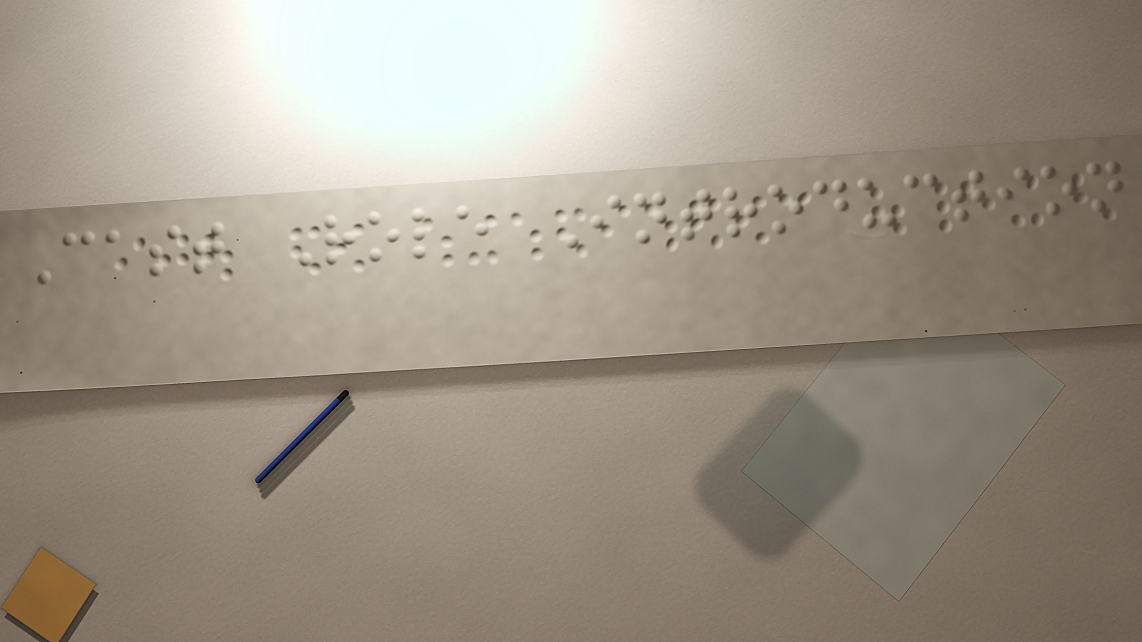Cast Role Introduction
